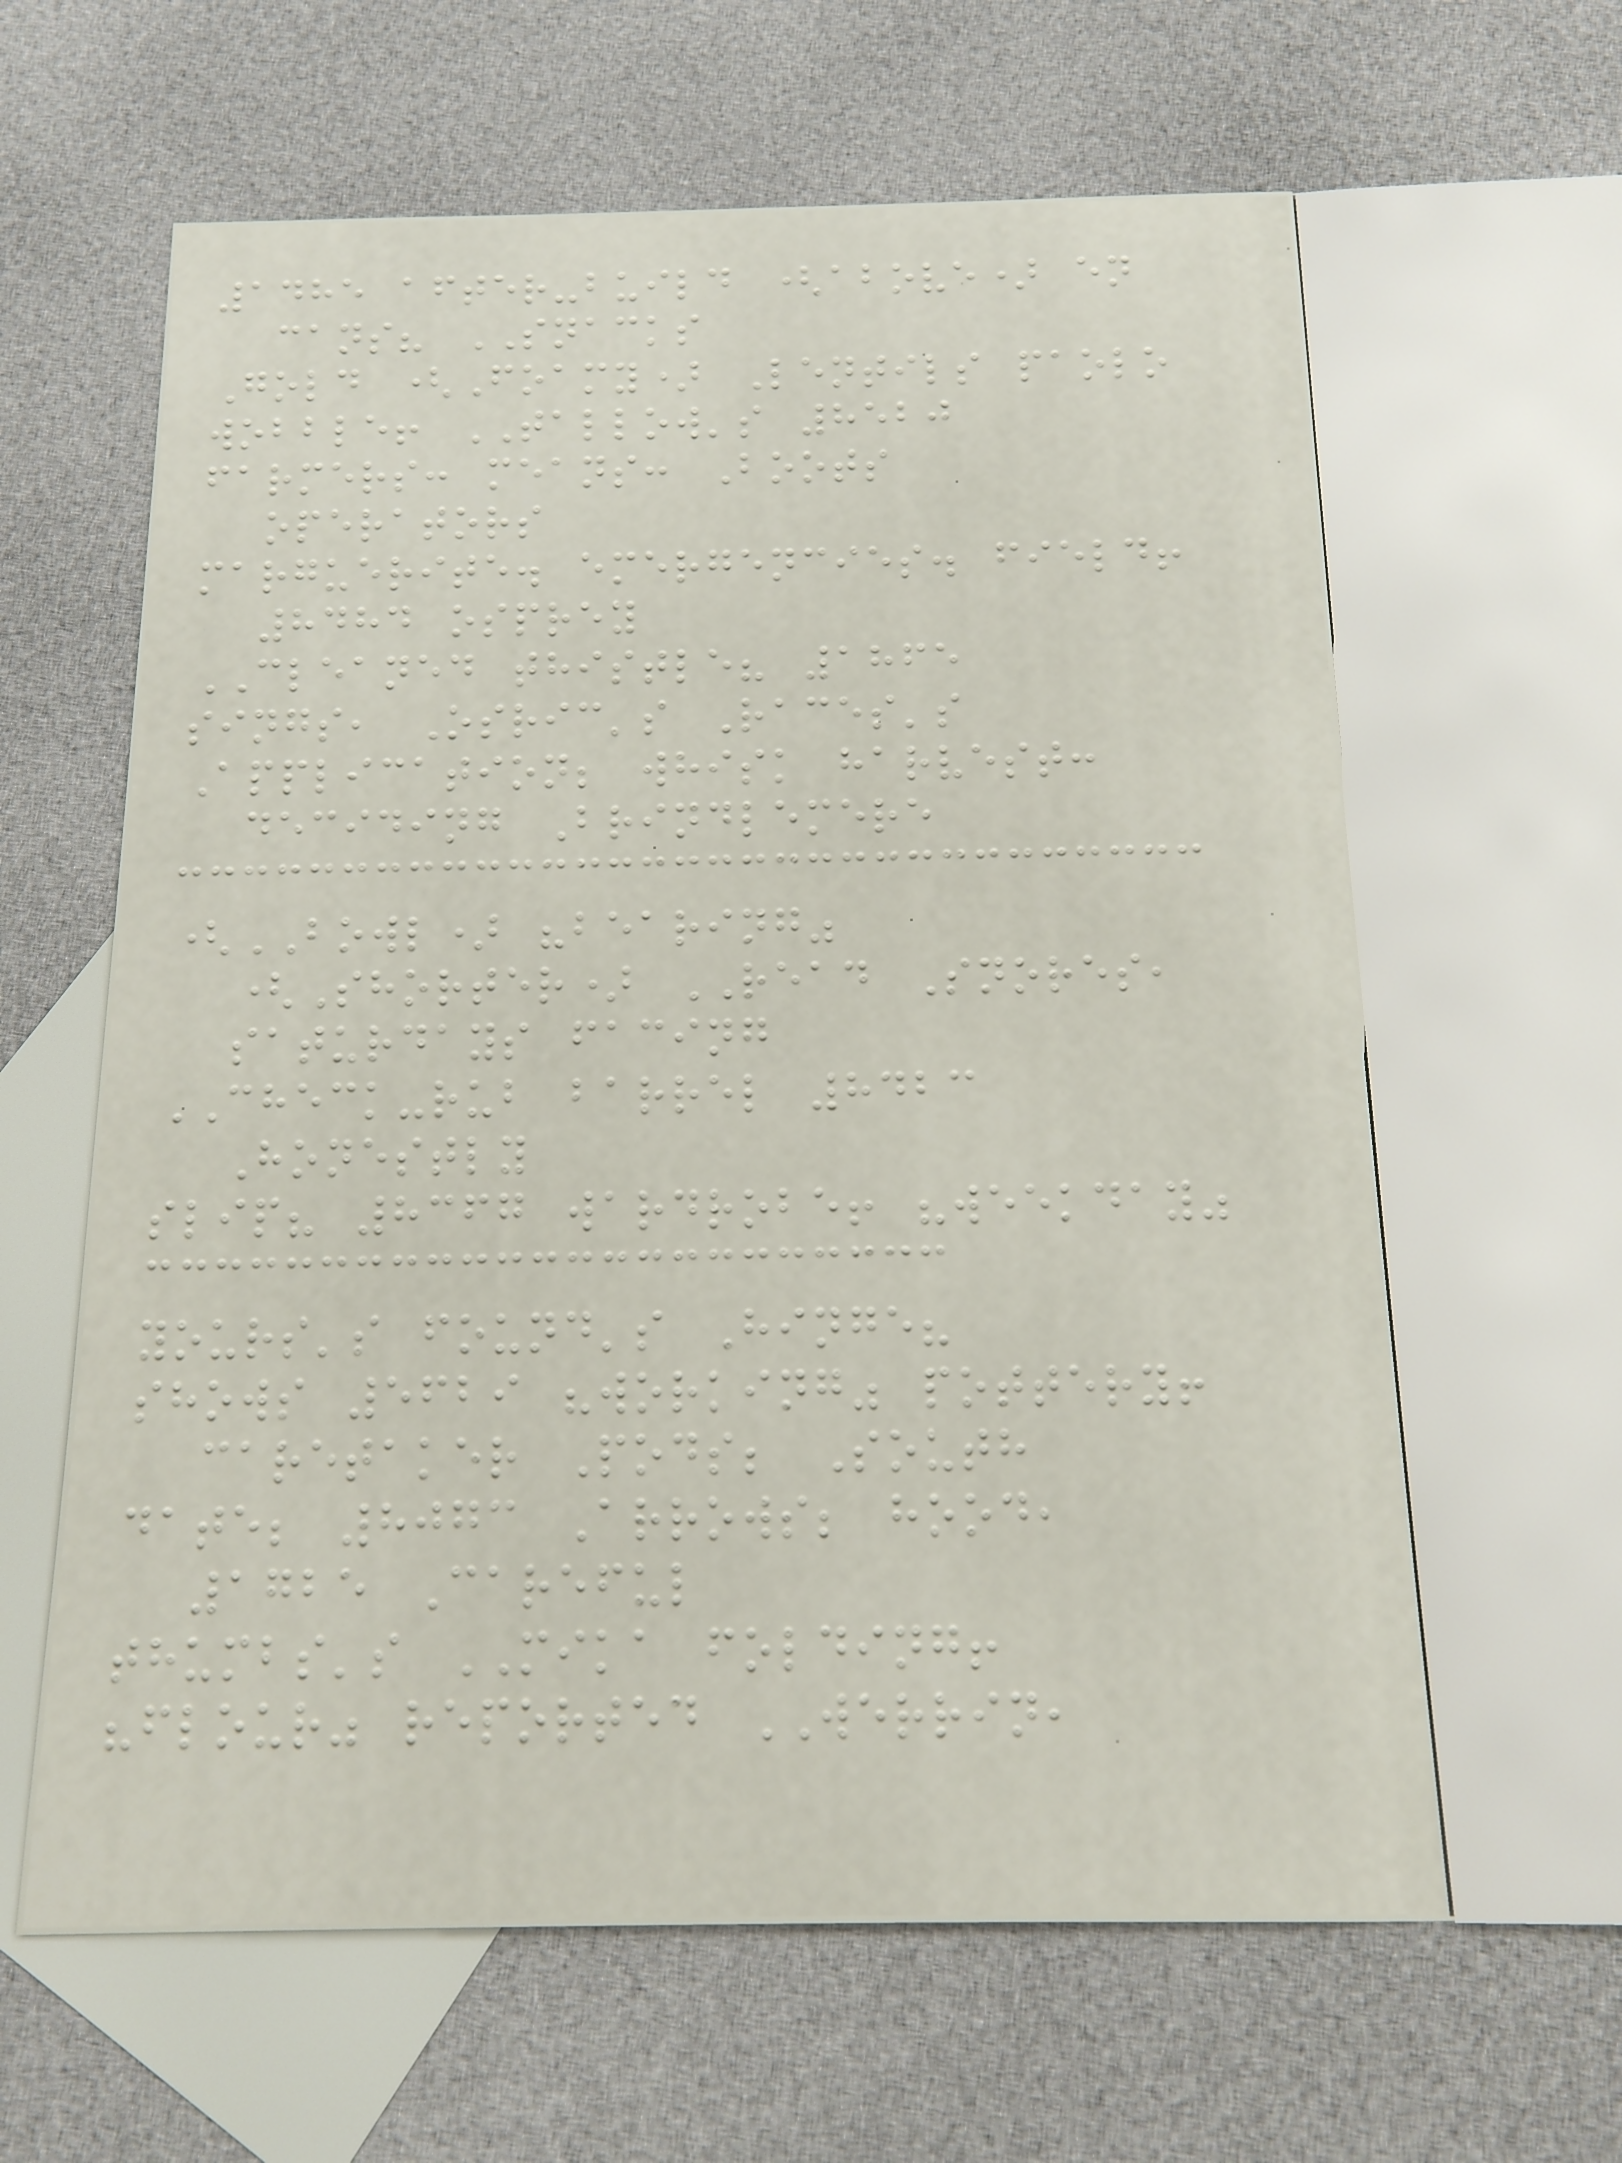1485 after-build (above) en
cans? SNACKS
Gold (Foamy) Lentils paolo
wobble! TALLOW's 8520
farmers: means: Boots
operators
marguerite. emergencies. field!
8484 osprey
CLEANED thistle? 1865
sings, Osric's Races's
Application; whisk harvest:
deciding Brindlemere
(BOWL) "bearing"
(Shorter) READ Snores,
saturdays facing
CHECK-rub barrel 8423
Honestly
slip? 8367 wardrobe! "weekday"
yours's found's Hinge?
shows 5629 "working" pottery!
caretaker Pods; South
date; 8073 Arrows; hood,
1725 Careful
thumbs's MIKA folding!
"flour" reported WERRIN,
